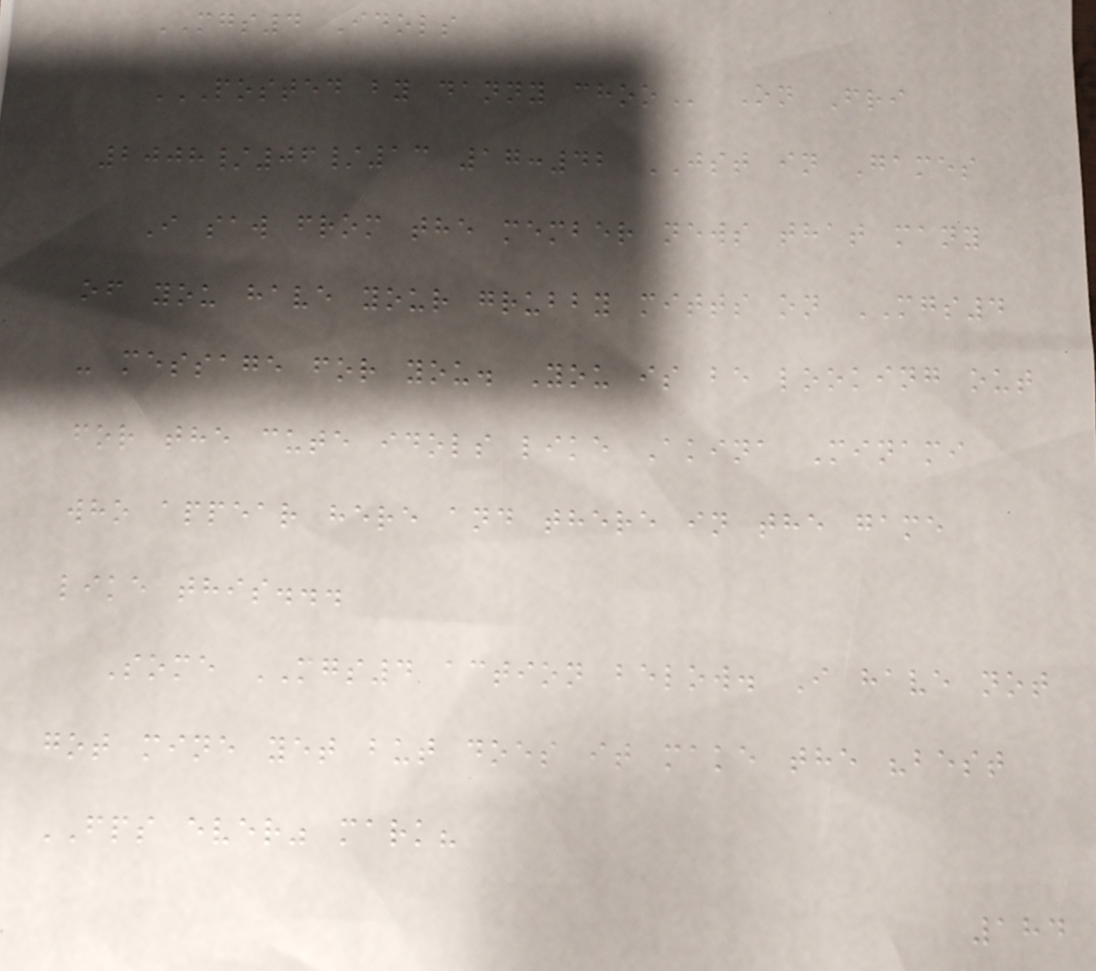MGS4 Idols
POSTED BY DANNY CHOO On Fri
2008/06/13 17:42 JST in Games
I saw from the member news that many
of you have your grubby mitts on MGS4
- message for you. You is be looking out
for the cute idols like Akina Minami
who appear here and there in the game
like this...
Some MGS4 action below. I have not
got mine yet but does it make the "best
FPS ever" mark?
184
